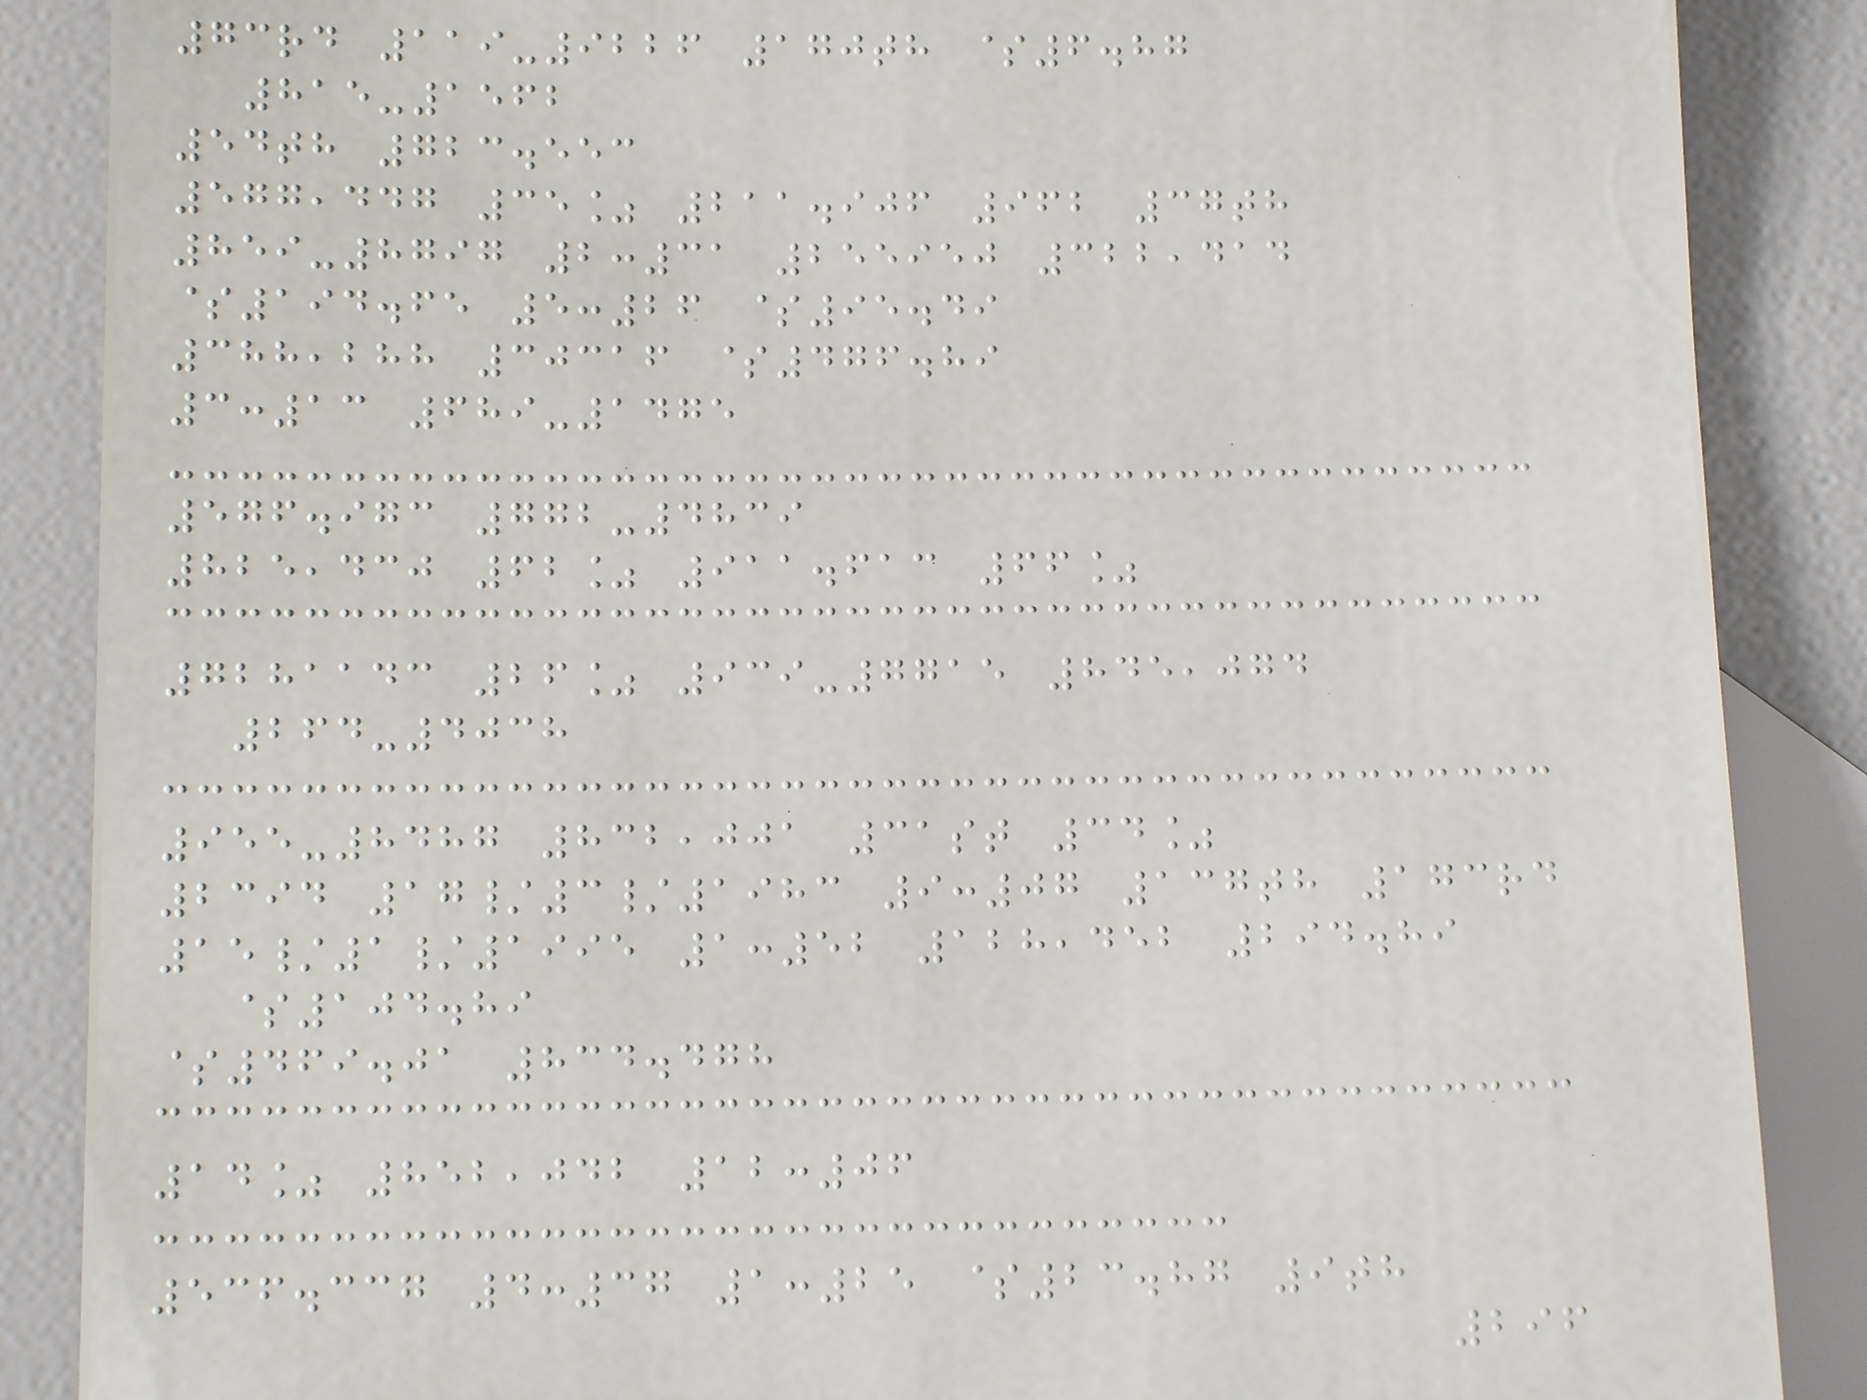73rd 119-9226 170th $6.87
815-1562
54th 723.553
577,447 35% 211.906 962 37th
859-8797 2:31 255950 322,414
$194.65 5:26 $95.49
388,288 30316 $476.89
3:13 689-1475
576.973 772-4839
825,430 62% 911.613 66%
7281143 26% 939-7715 845,074
264-4038
955-8487 832,001 31st 34%
2394 17/3/1983 9:07 137th 173rd
15/1/1995 1:52 128,452 294.89
$104.89
$469.01 834.478
14% 852,042 12:06
536.337 4:37 1:25 $23.87 9th
296
